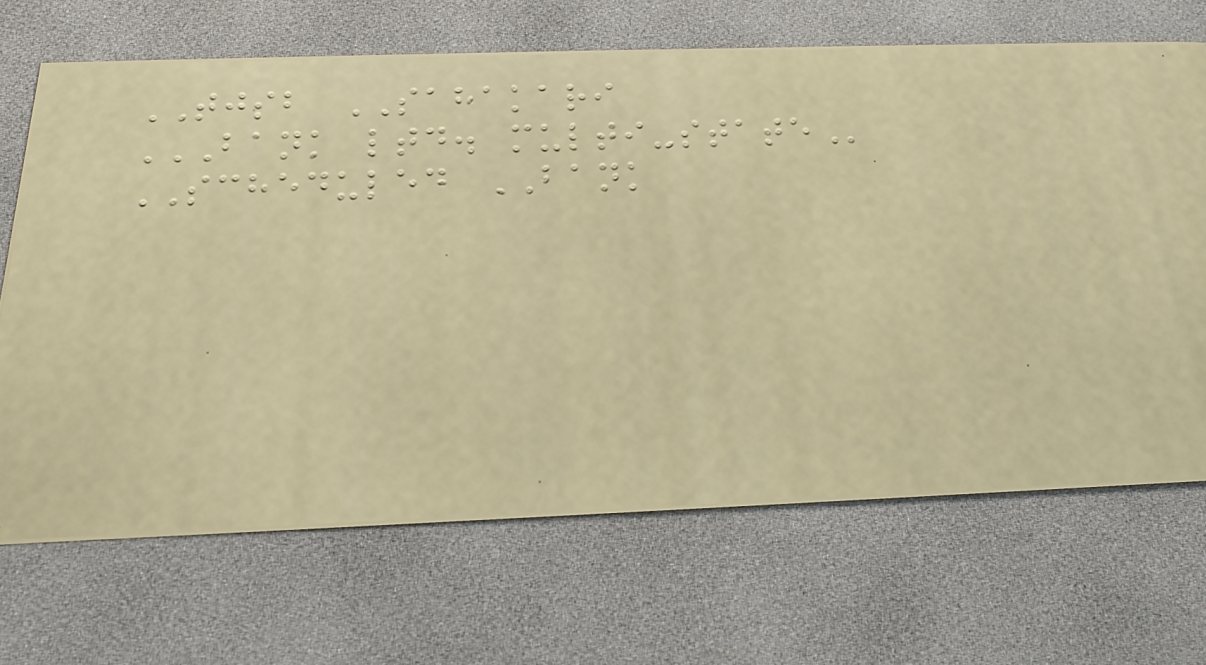TJSB SAHAKARI
BANK LTD. MULTI-STATE
SCHEDULED BANK
